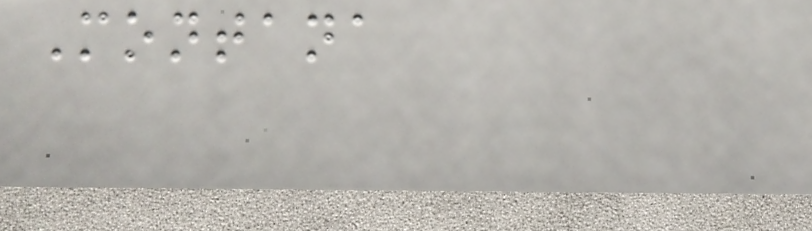Montana
